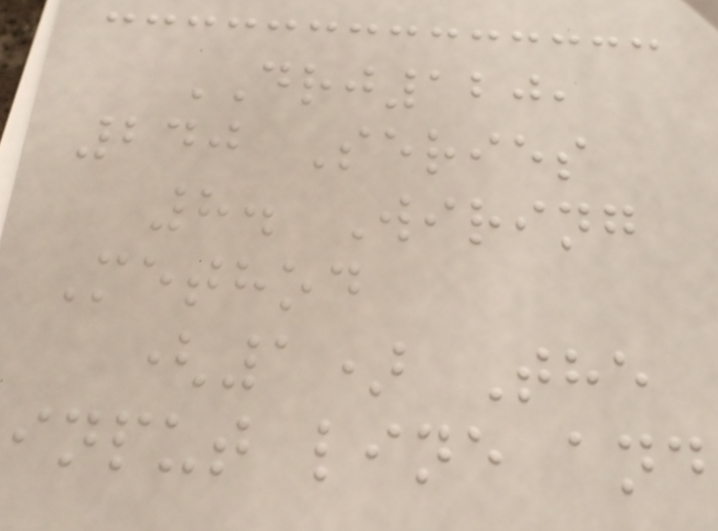DRJ120,
240 Series
8. Wiring
Method
(1) The
input line and
